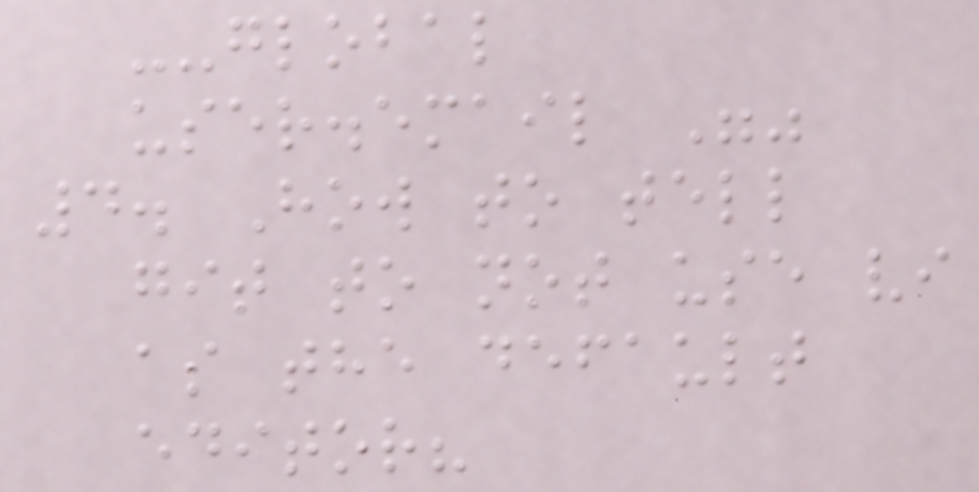--global
user.email ""
4. How to tell
git to not use vi
as the default
editor?
